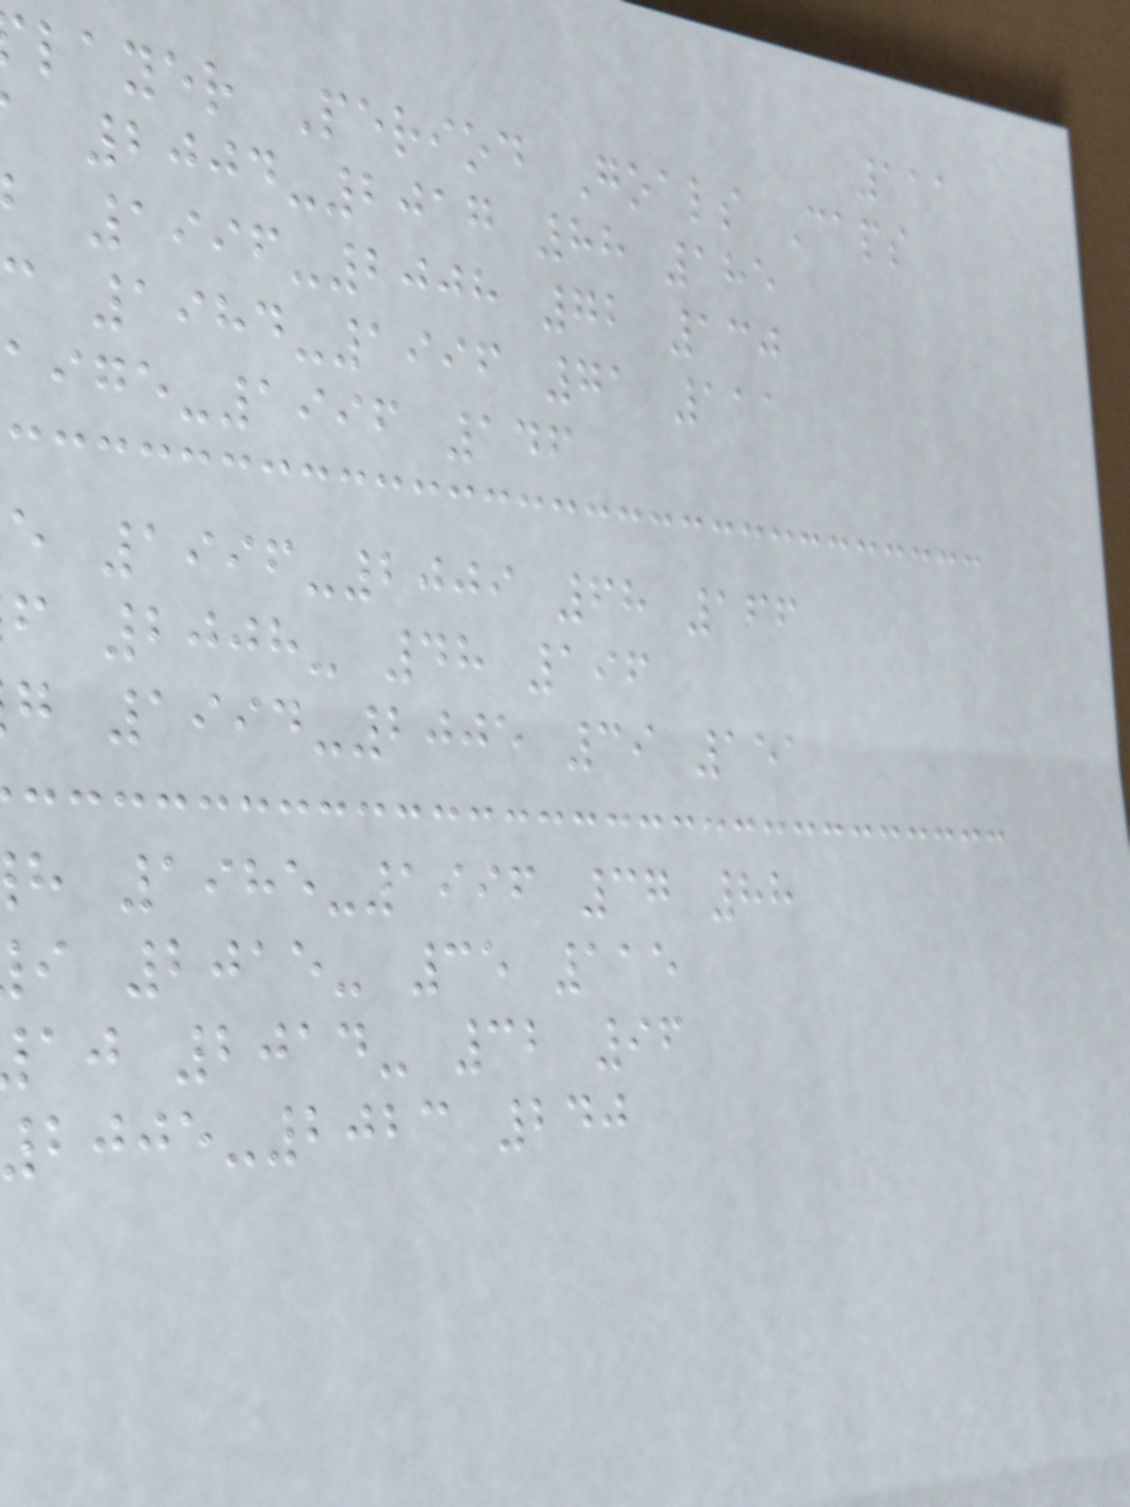111
layer Period Goals Caps
2004-2017 88 185
1996-2008 72 130
c 1984-1996 71 111
-1996 146
e 1996-2009 68 166
f 2008- 48 196
g 1994-2005 39 151
h 1985-1996 37 88
i 2015- 35 115
aj 2014- 32 96
-2023 240
